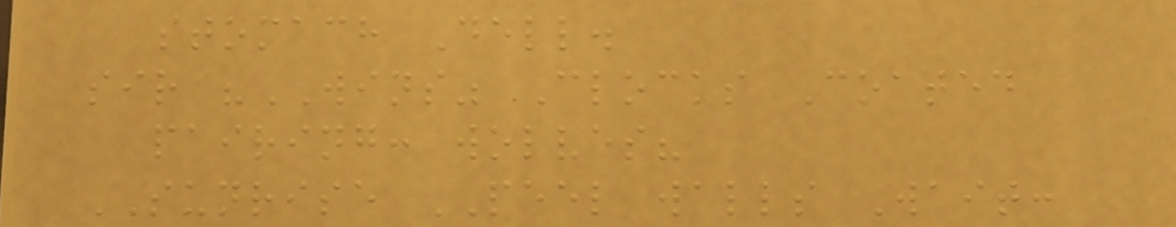stomach Dell.
sir "WINS" Clocks Coated
pairing: wolves?
SUNRISE PEEL walls Wait:
